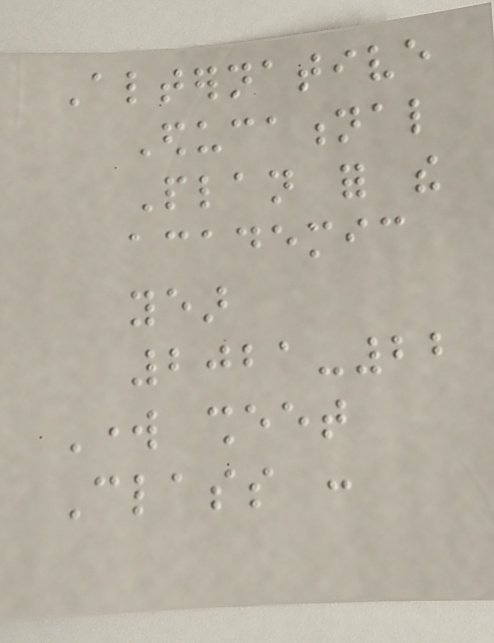Alternative
Educational
Plan for the
academic
year
2021-22
Work sheet
Class :
